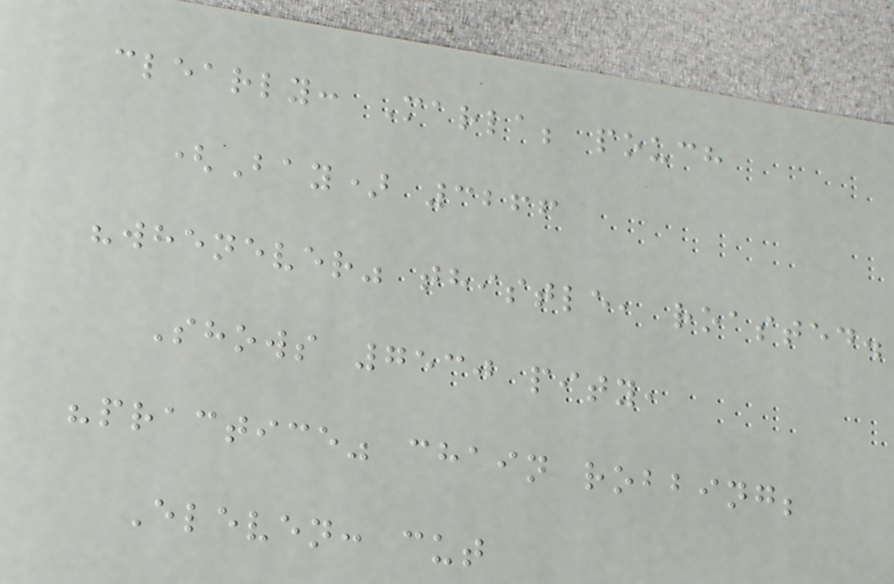clearly: Marla; pouch
(Bay) 3266
"whenever" thistle, roasted.
Shows 7530 pity,
"practice" chain robbing;
Eleven: cut
